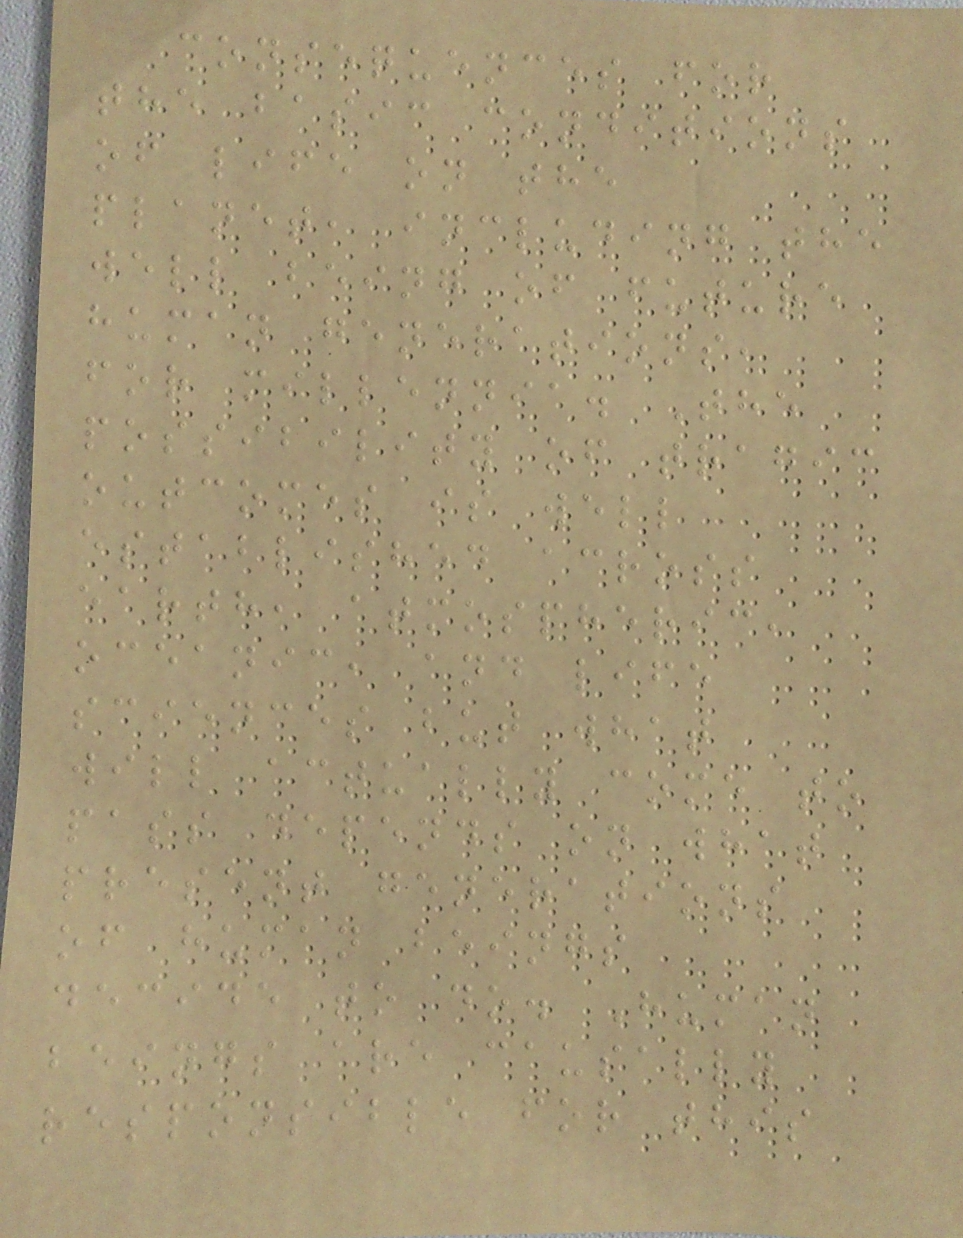consequences for
the basic conditions
of life on the
planet, including the
well being of future
human generations,
for millennia. The
possibility of tragic
outcomes is well
established across
earth, atmospheric,
oceanic, and life
sciences but what
will actually come to
pass depends on what
present generations
of human beings
decide to do. Human
beings are causally
responsible for this
